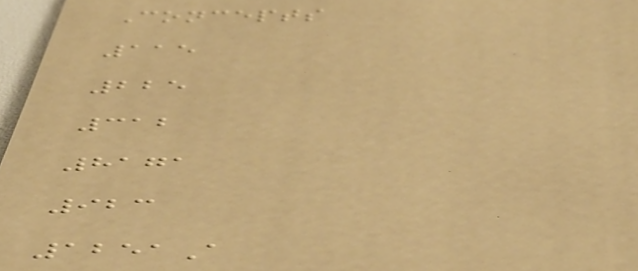Concepts
115
225
312
8171
923
1251A
